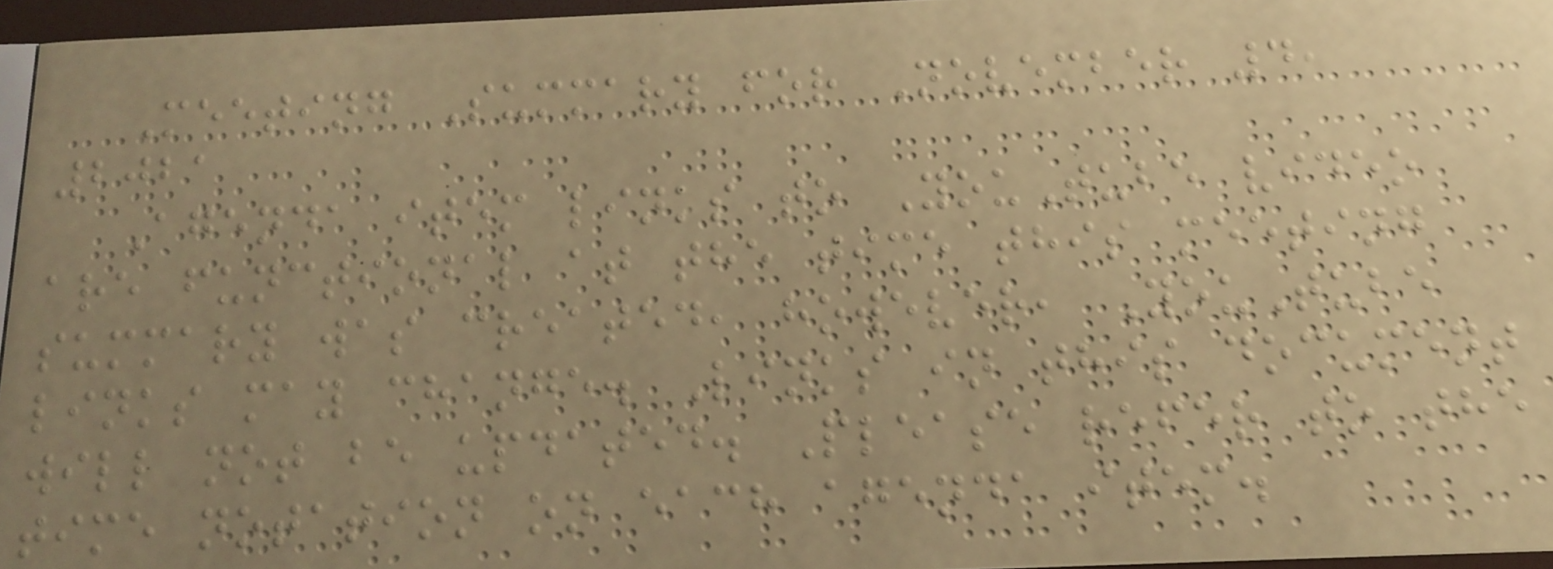Meeting Summary for November 4,
2021
Agenda item links to YouTube video
are functional at the time this meeting
summary was created, however, YouTube
links may change. Links in this document
will not be updated. Please refer to the
time notation on each agenda item.
